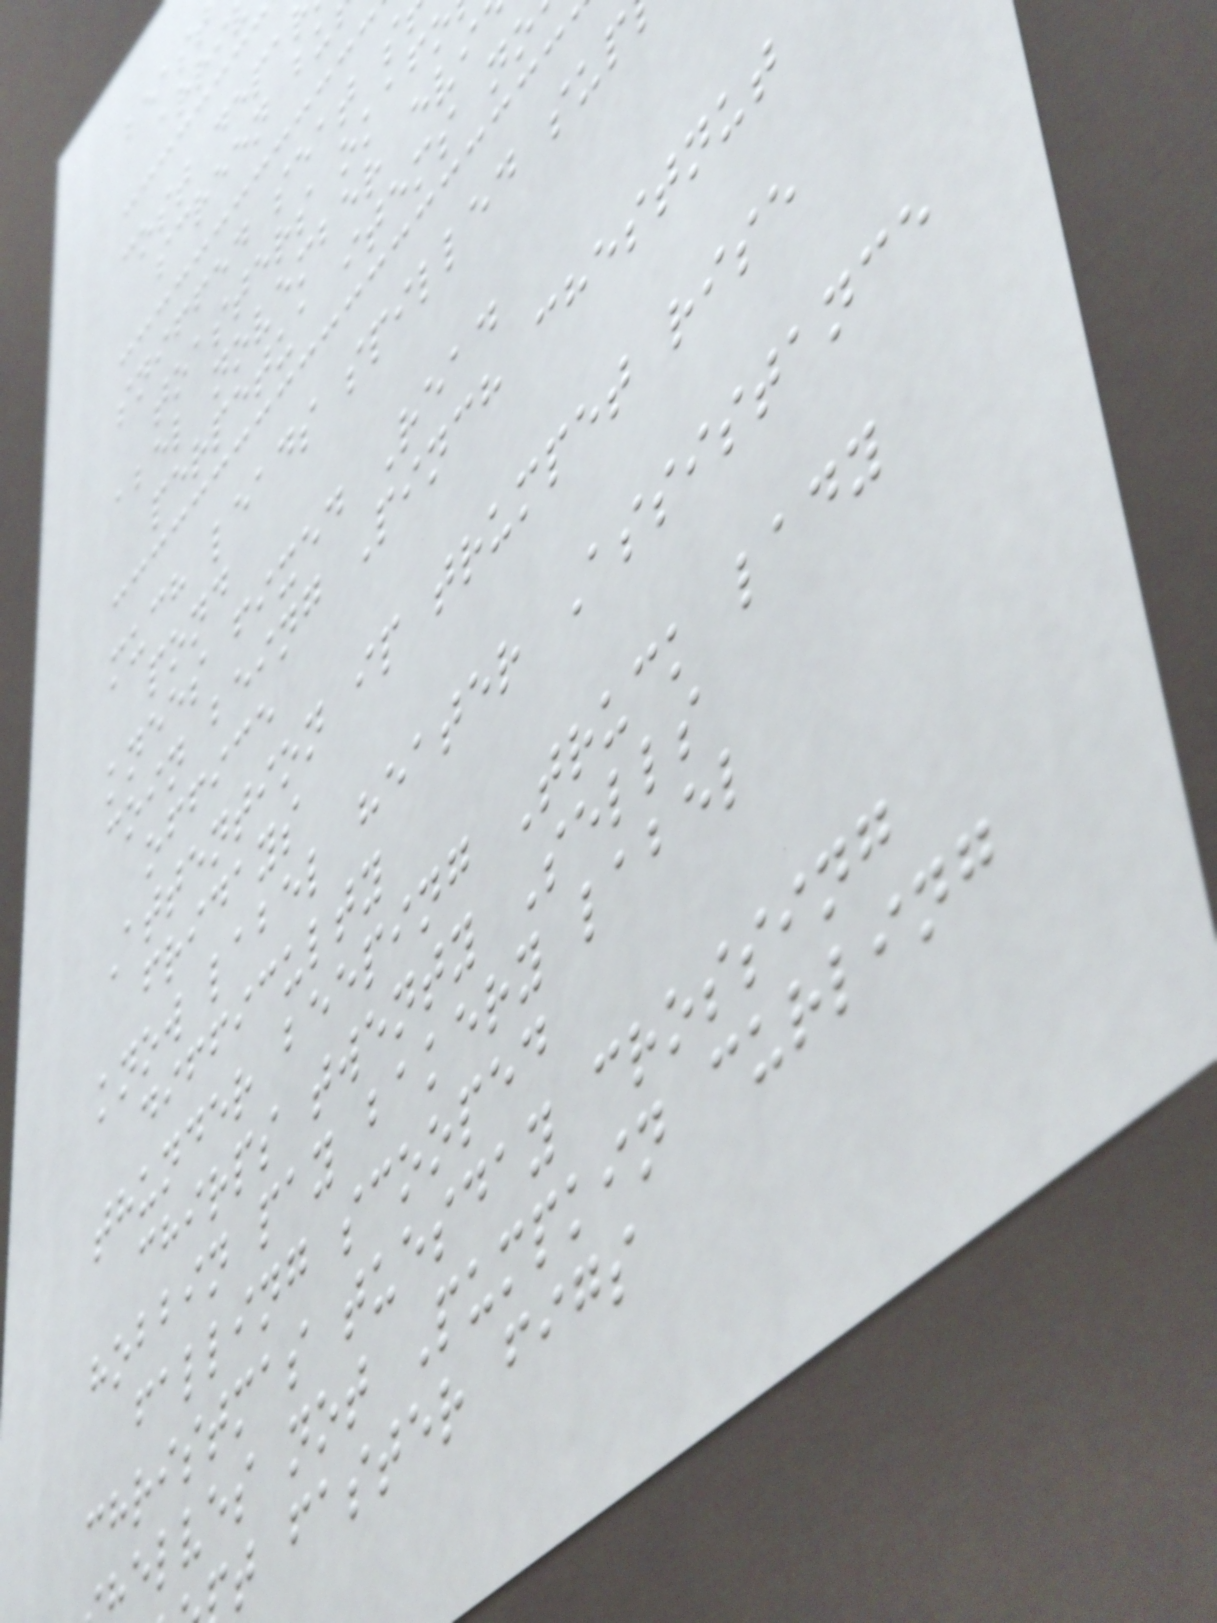cost depa
screen bu
sniffed seat s
toasters okafo
abel november evi
perpetua items no
much leads spilled sup
pond
knees fixed Read
coin being Pinch chestnut
office
Attention ip trumpet rise
fridays
know label heater Assistance
difficulty
thunder beeping Truck lady
chirps twenty Sells
hobbin pay bakery label
falling scooped
christmas tuesday crossing
elves not Pumpkin curling
t faster figs
